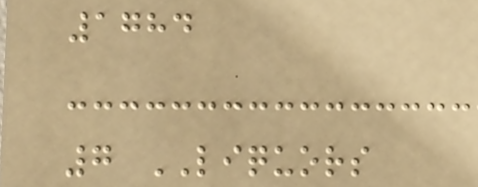1784
7 LIQUORS
